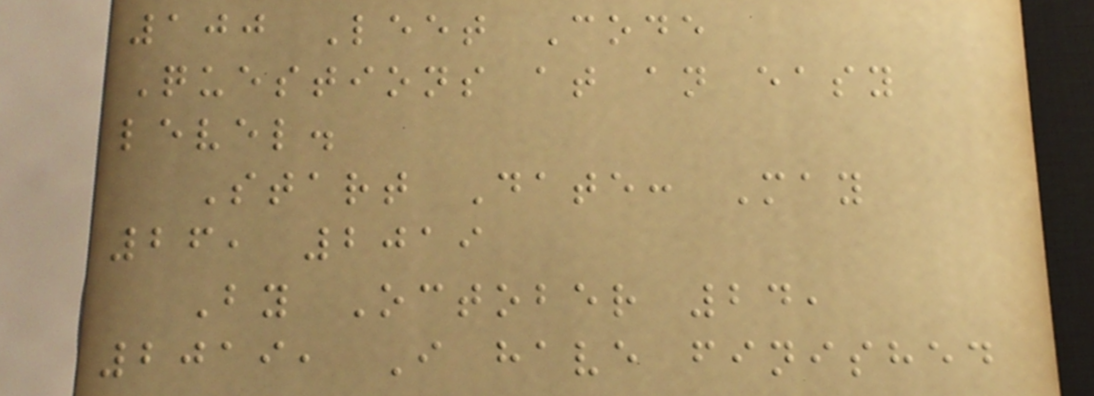100 Leet Code
Questions at an easy
level.
Start Date: May
26, 2019
By October 24,
2019, I have finished
